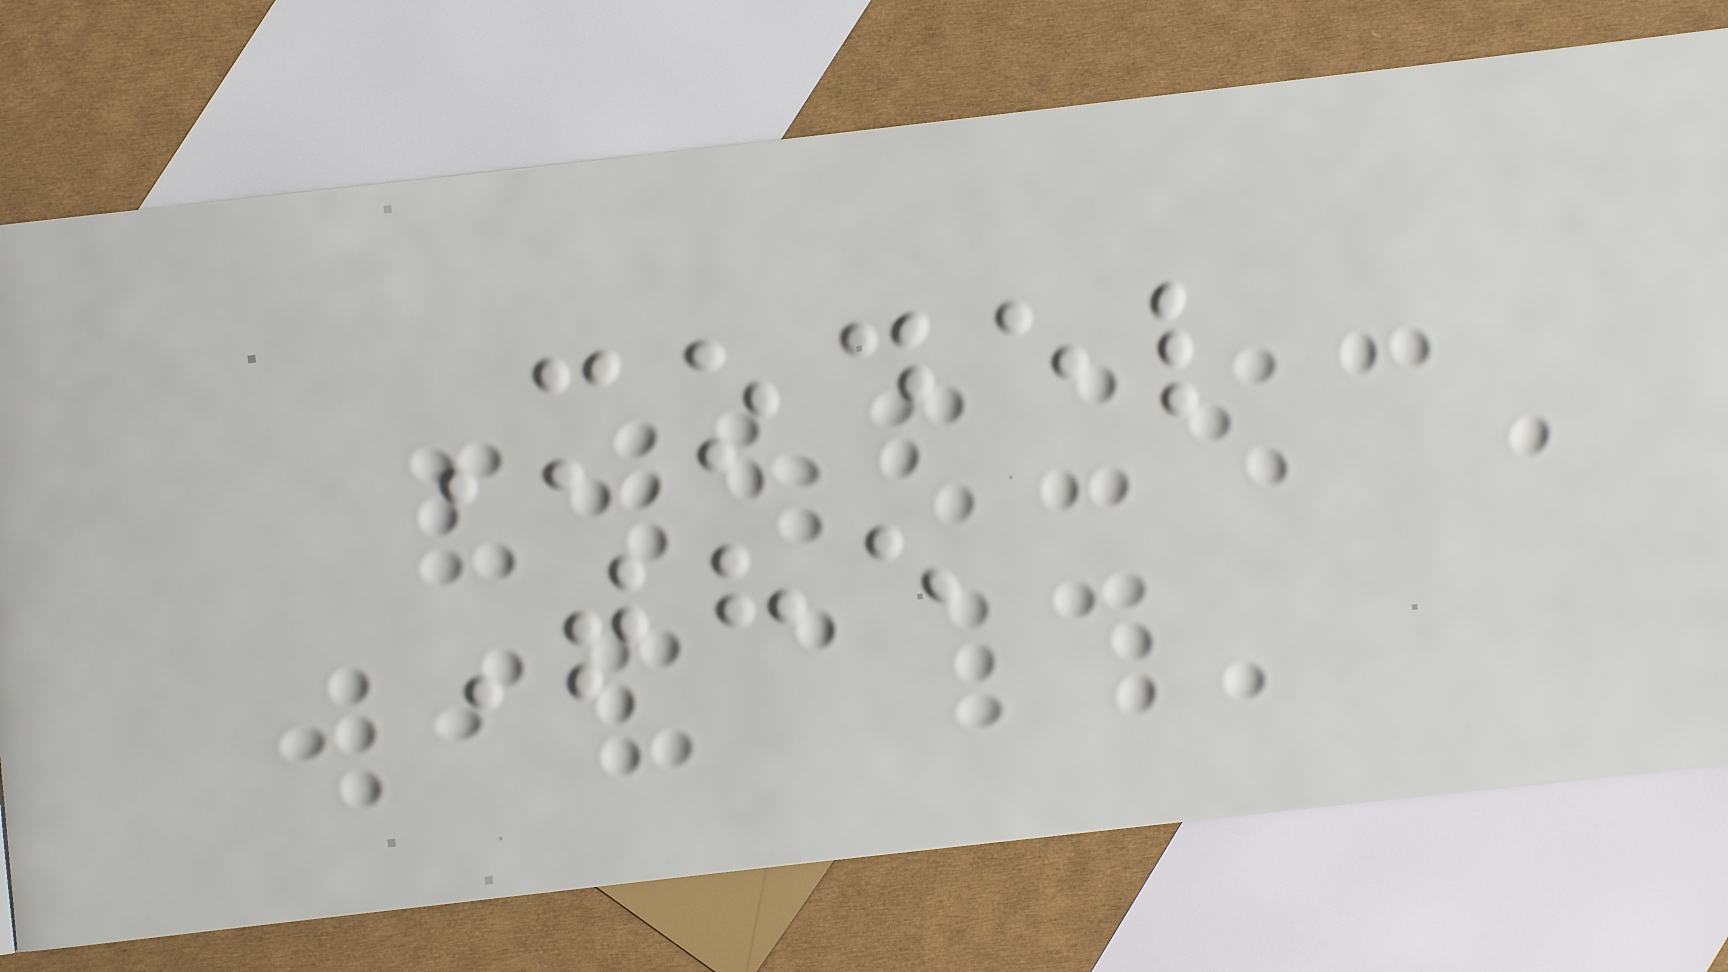Model
The
